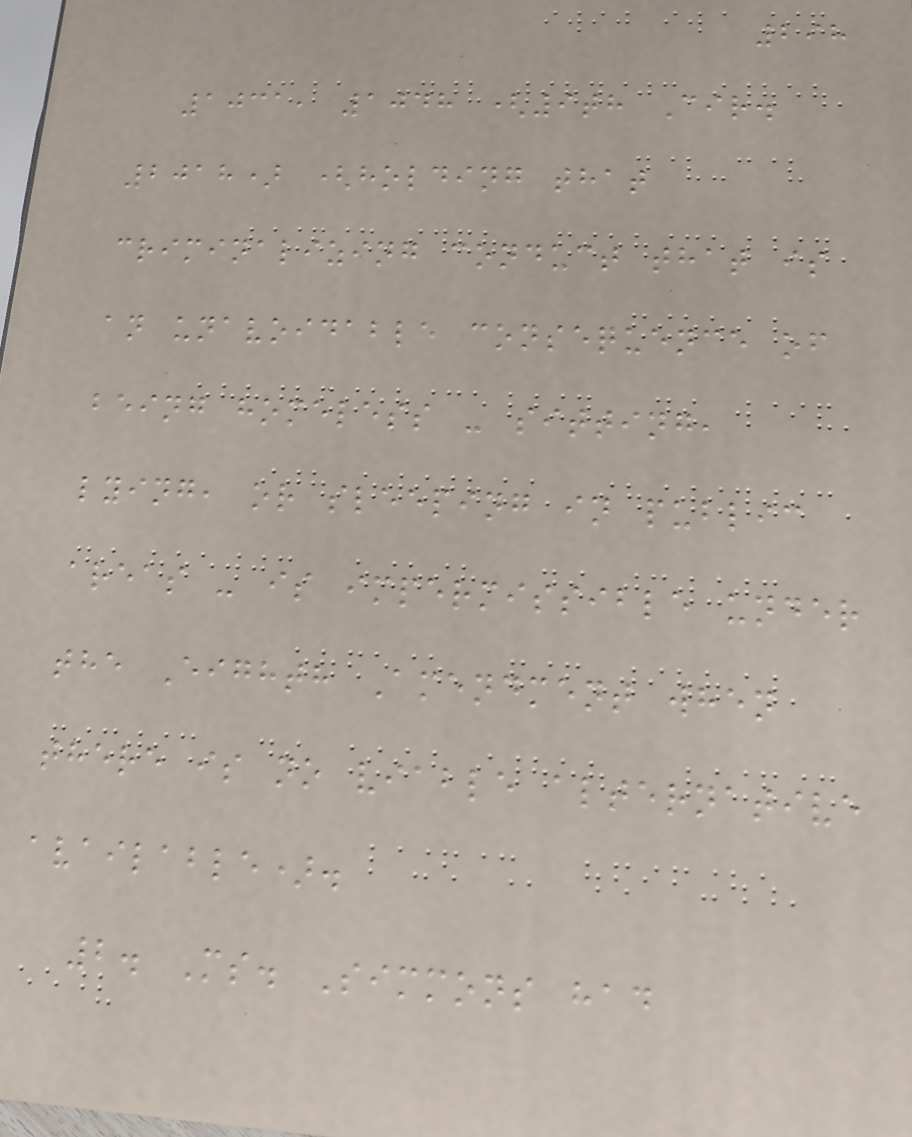298
1031, 1048 (9th Cir.
2018) (holding that
criminalizing conduct that is
an unavoidable consequence of
being homeless - sitting,
lying, or sleeping in public
areas - is impermissible under
the Eighth Amendment when
there is no viable alternative
available).
2. Ms. Simmons had
